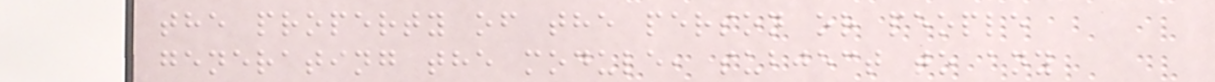the property of the person or people
generating the module, subject to any
